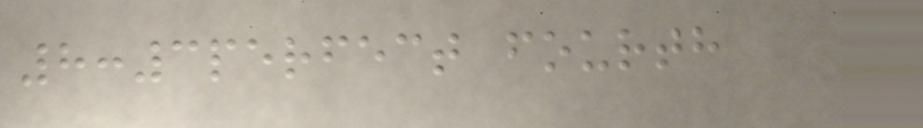8:3perfect fourth
